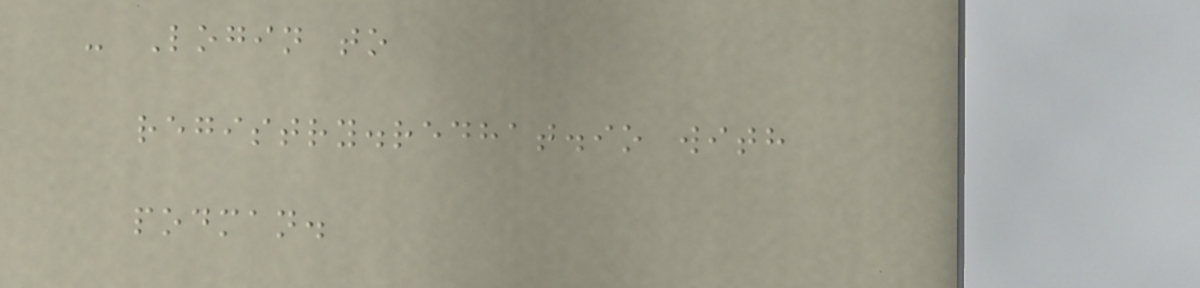- Login to
registry.redhat.io with
podman.
